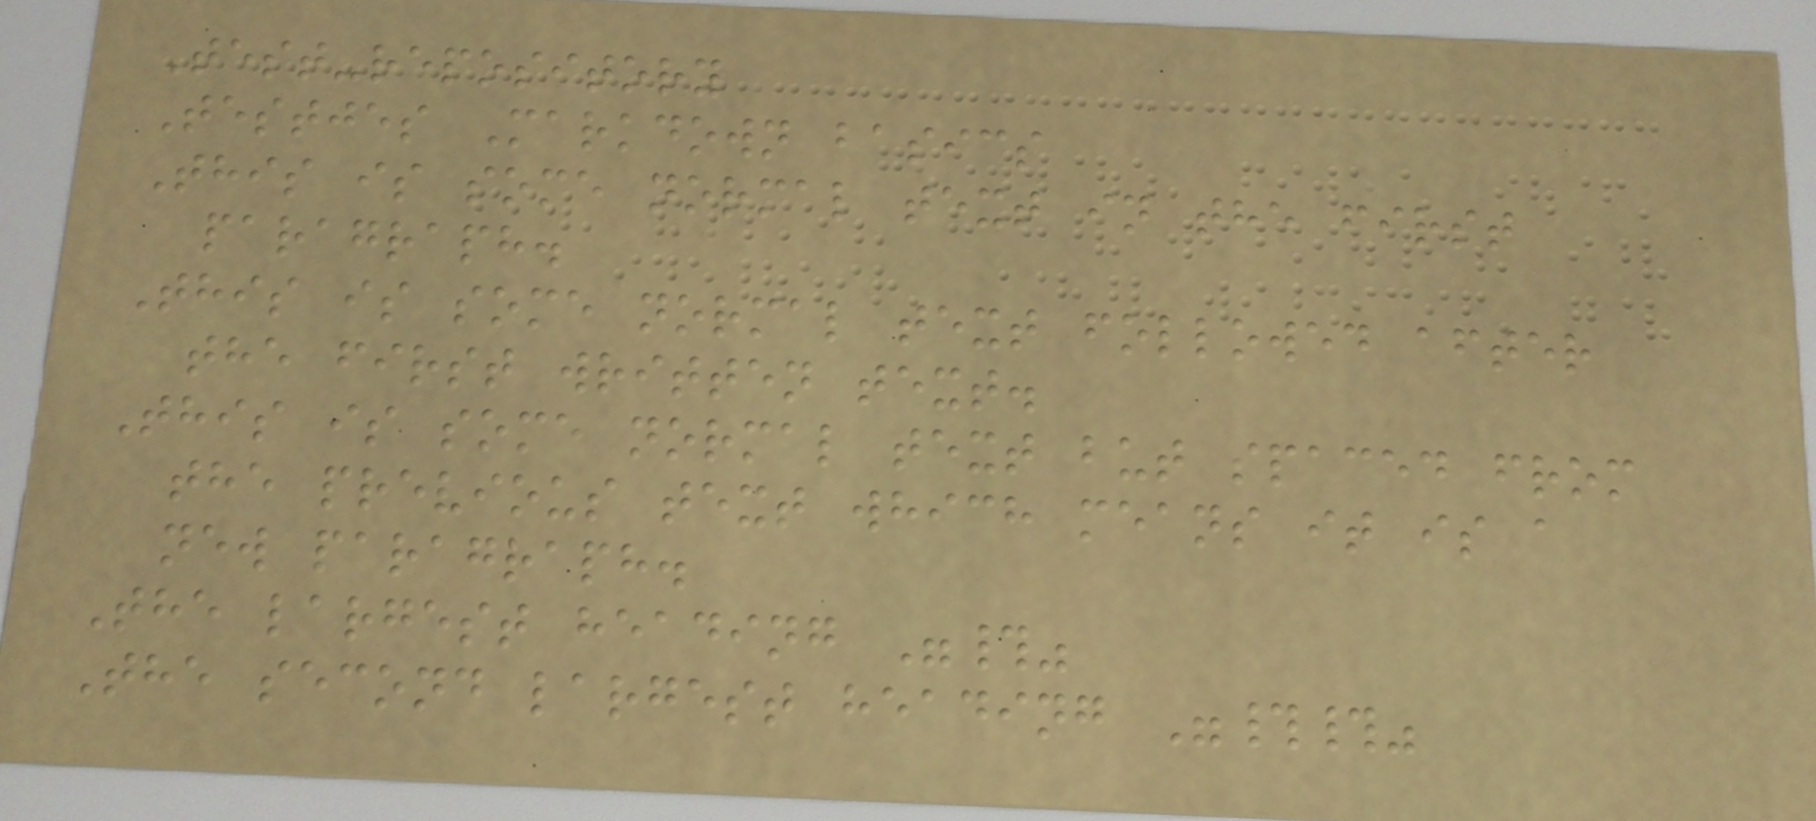Test-repository
Testjes Markdown basics
This is some normal text in the first
paragraph.
This is some normal text followed after
the first written text.
This is some normal text but spaced from
the previous text which means it is a
new paragraph.
The largest heading "#"
The second largest heading "##"
